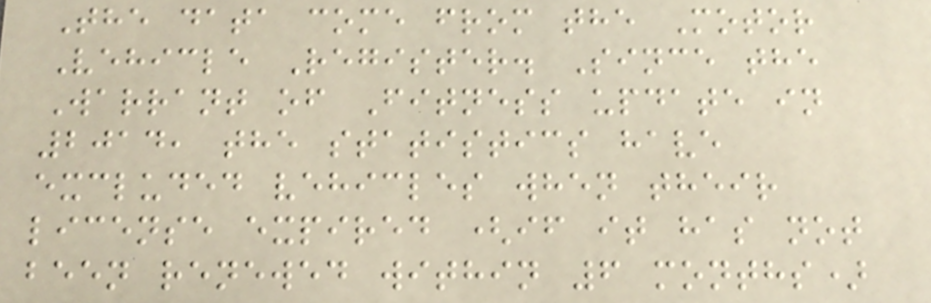The data come from the Motor
Vehicle Register. Since the
Warrant of Fitness update in
2014, the statistics have
excluded vehicles when their
license expired (if it has not
been renewed within 6 months)
